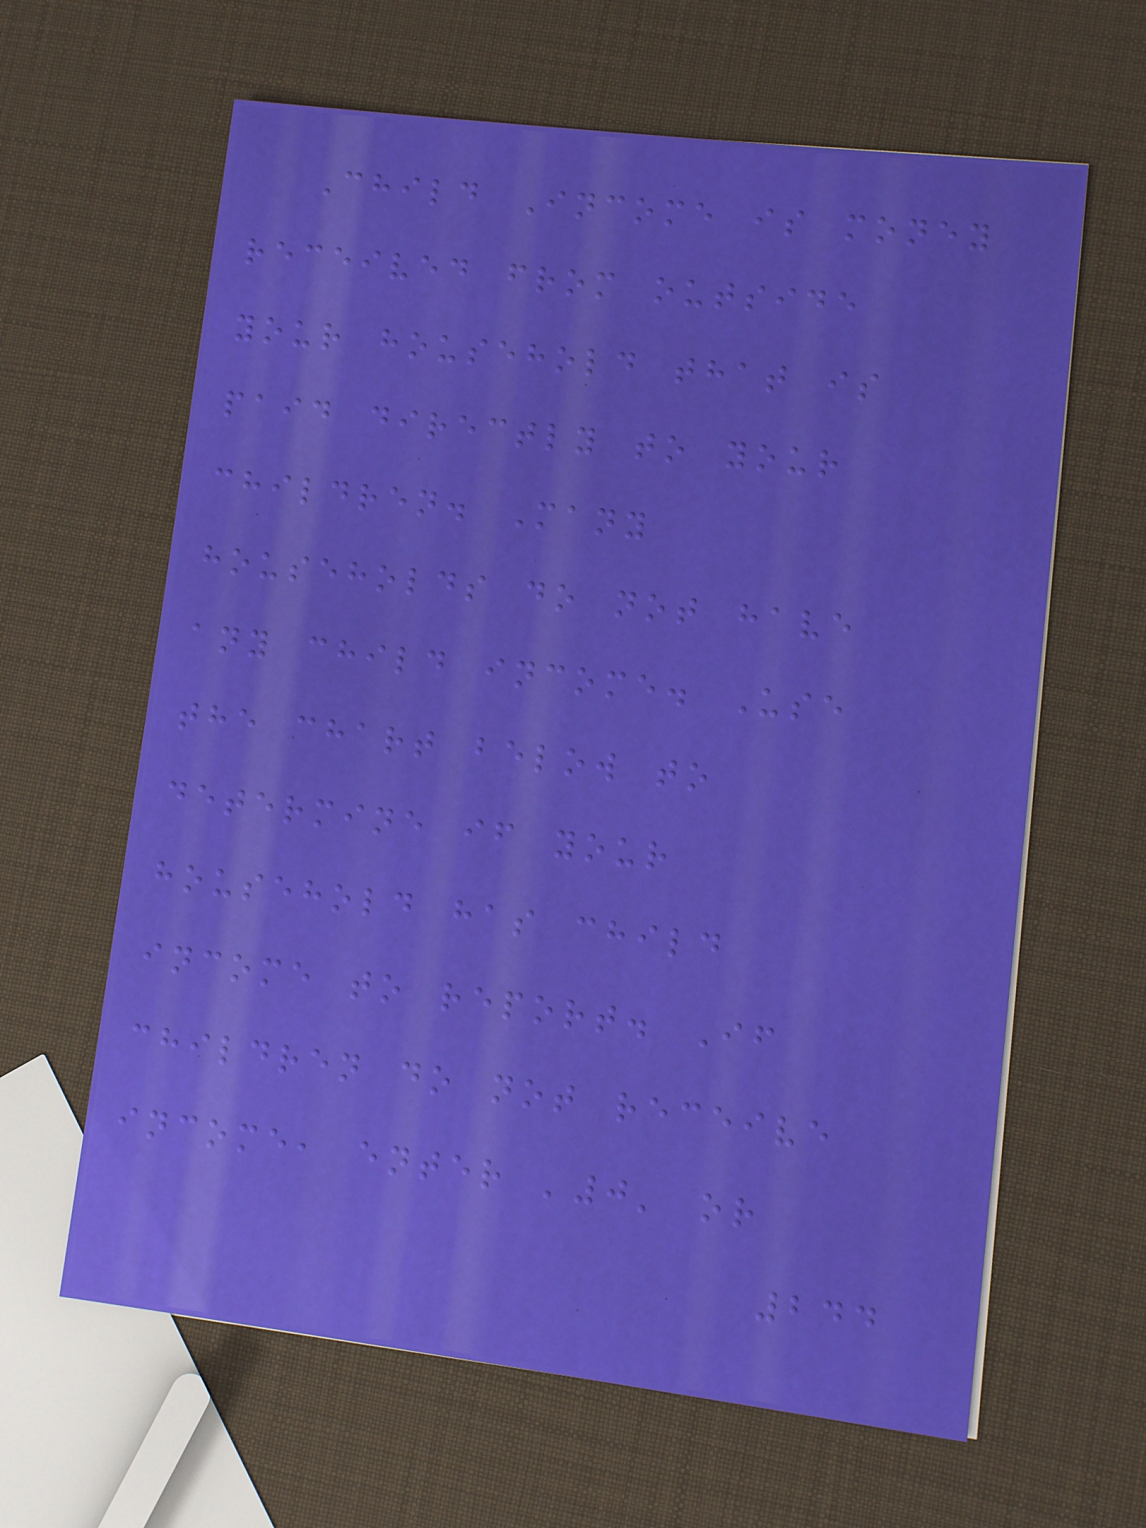Child Income is money
received from outside
your household that is
paid directly to your
children. Many
households do not have
any child income. Use
the chart below to
determine if your
household has child
income to report. If
children do not receive
income, enter '0' or
244
